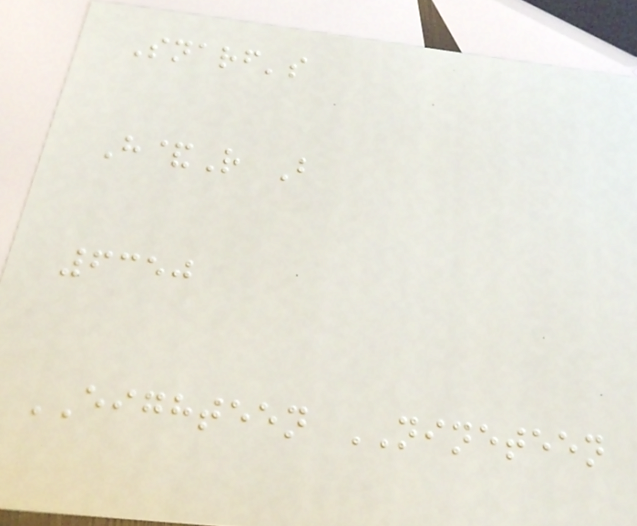Snarf's
H&R B
6350
EIGHTEEN NINETEEN
